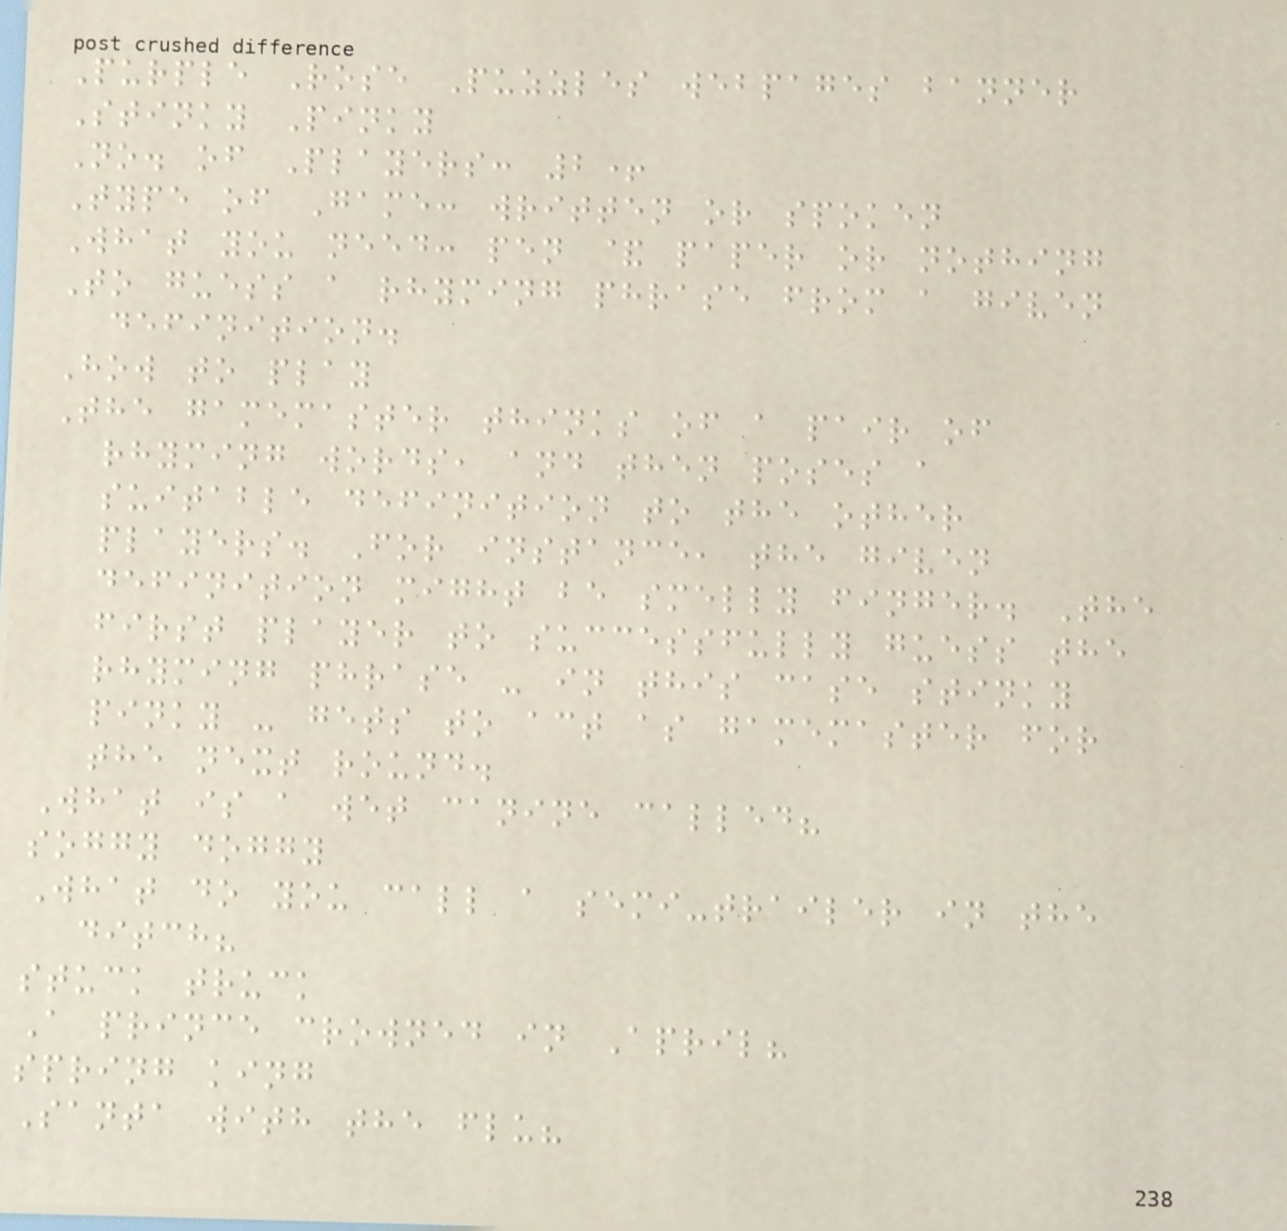Purple Rose Puzzles webpages banner
Stinky Pinky
No. of Players: 2+
Type of Game: written or spoken
What you need: pen & paper or nothing
To guess a rhyming phrase from a given
definition.
How to play
The gamemaster thinks of a pair of
rhyming words, and then poses a
suitable definition to the other
players. For instance, the given
definition might be smelly finger. The
first player to successfully guess the
rhyming phrase - in this case stinky
pinky - gets to act as gamemaster for
the next round.
What is a wet canine called?
soggy doggy
What do you call a semi-trailer in the
ditch?
stuck truck
A prince crowned in April?
spring king
Santa with the flu?
